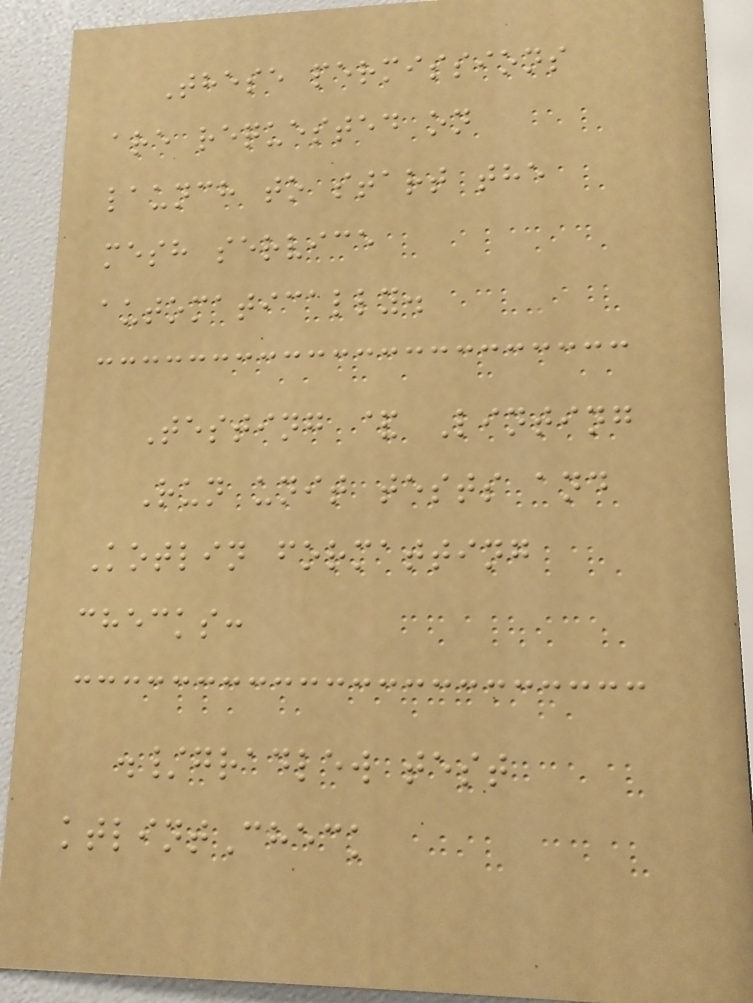These permissions
are requested on
launch to start the
mesh service
automatically.
Testing & Linting
Run unit tests and
Kotlin formatting
checks:
./gradlew test
ktlintCheck
